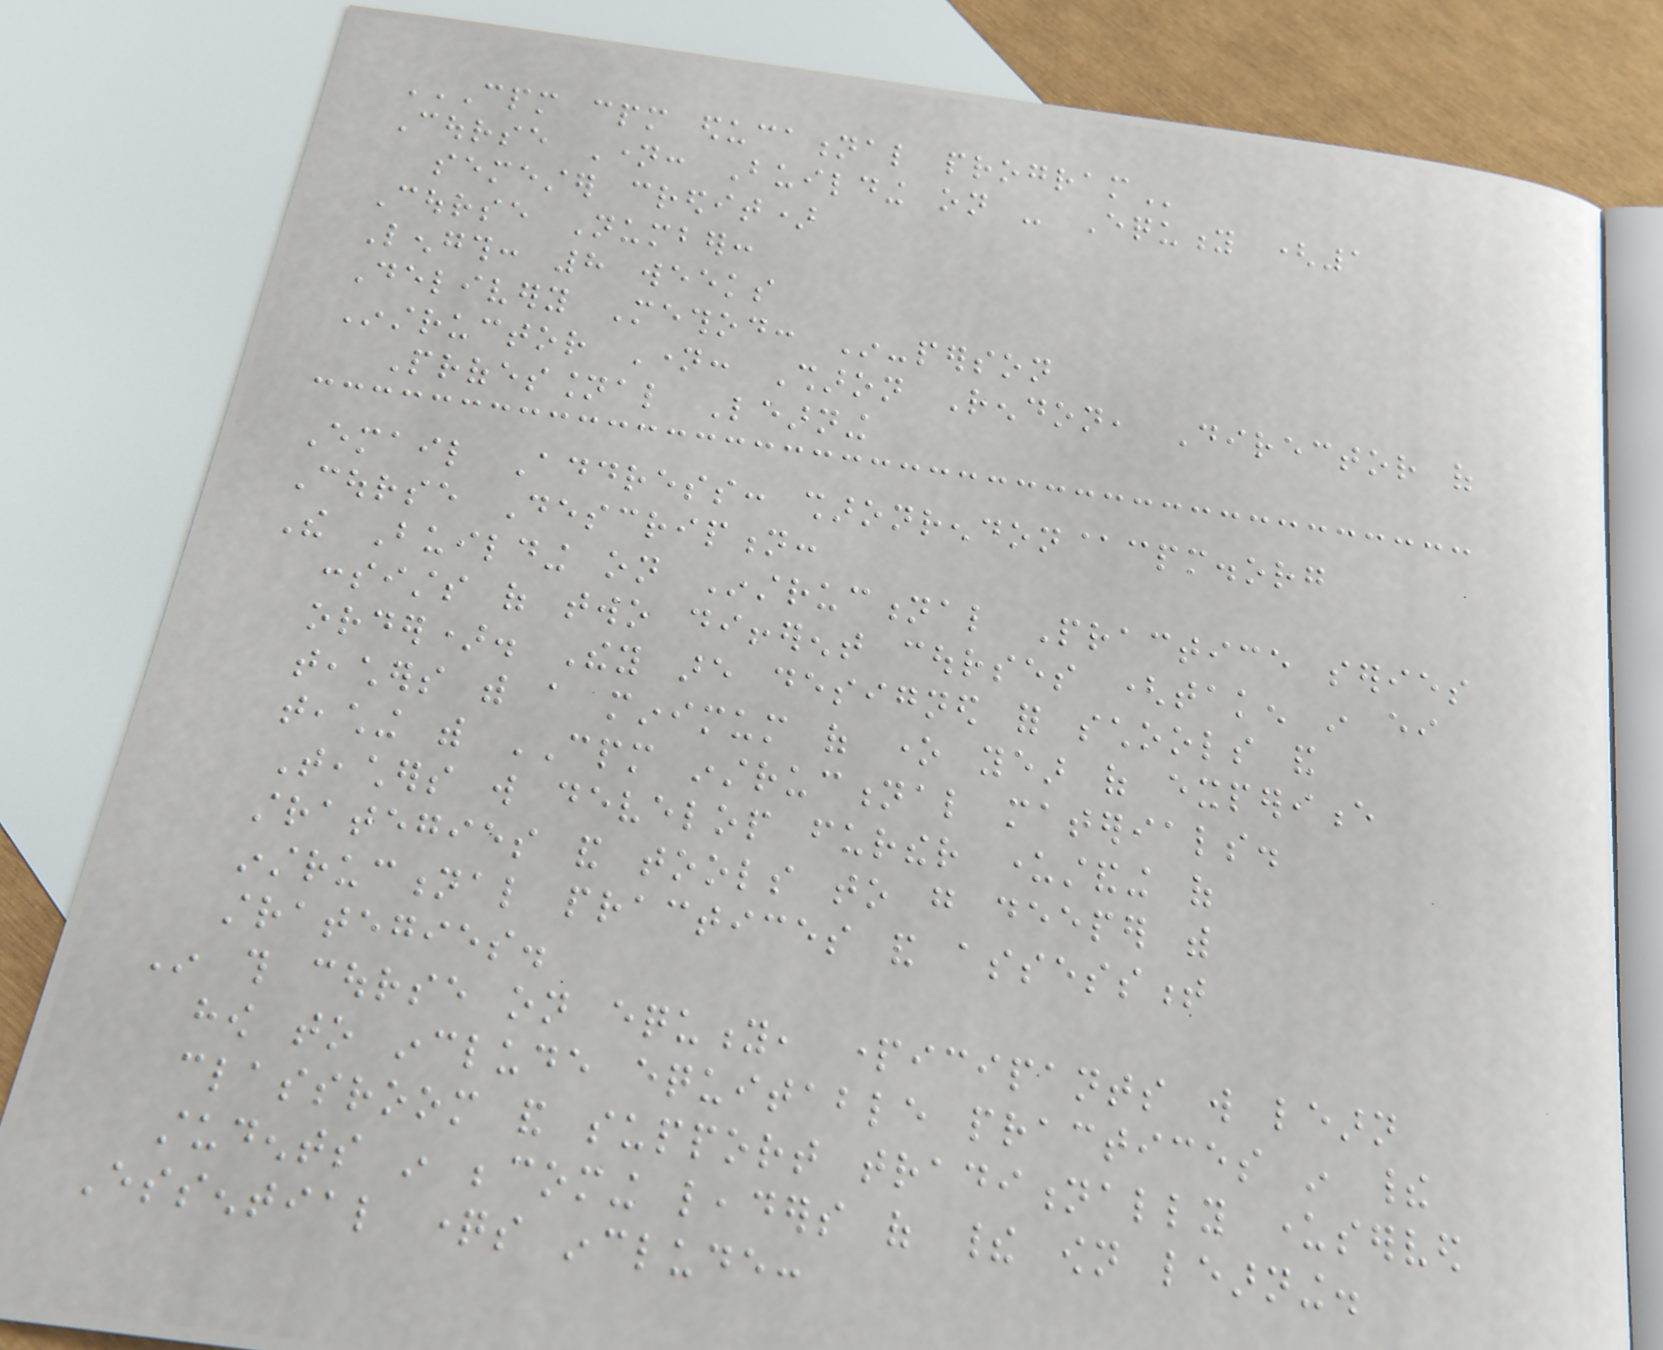CPM CPM EDUCATIONAL PROGRAM
Course Name: Building on - Equity (1
semester credit)
Course Number:
Length: 8 weeks
Delivery Method: In-person
Instructor Name: Sharon Rendon, Director of
Professional Learning
Email Address: sharonrendon@cpm.org
Course Description:
The Building on Instructional Practice series
consists of two different courses (taken in either
order). They are designed for schools and
teachers with a minimum of one year of experience
teaching with CPM instructional materials.
Teachers will develop further understanding of
strategies and tools to go deeper with
instructional practices and assessment
strategies.
In this course on equity, participants will learn
how to include equitable practices in their
classroom and support traditionally underserved
students in becoming leaders of their own learning.
Essential questions include:
